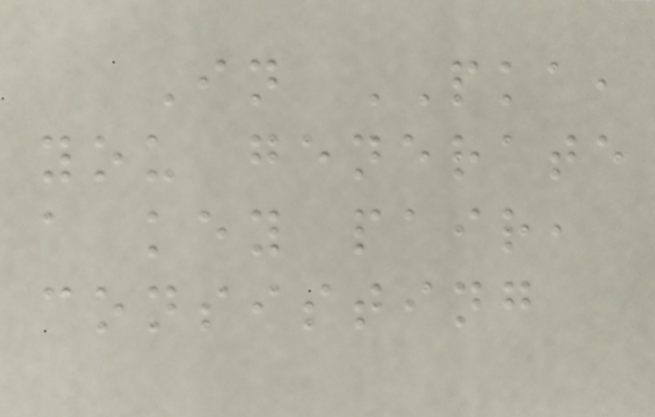In PKA,
you generate
a key pair,
consisting
